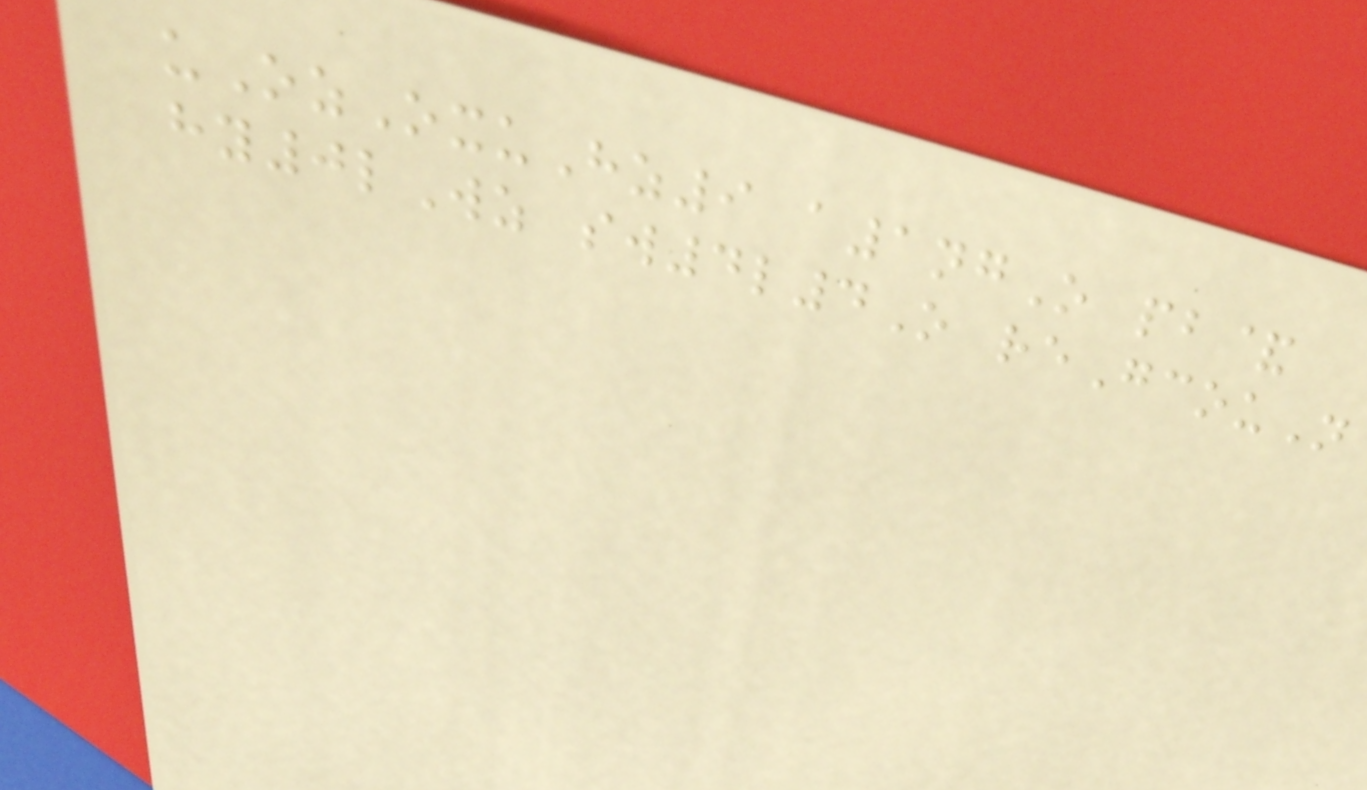uOzOxuHz9 a1ngO pb&
hy0lWz sw4l4O reGcouN
